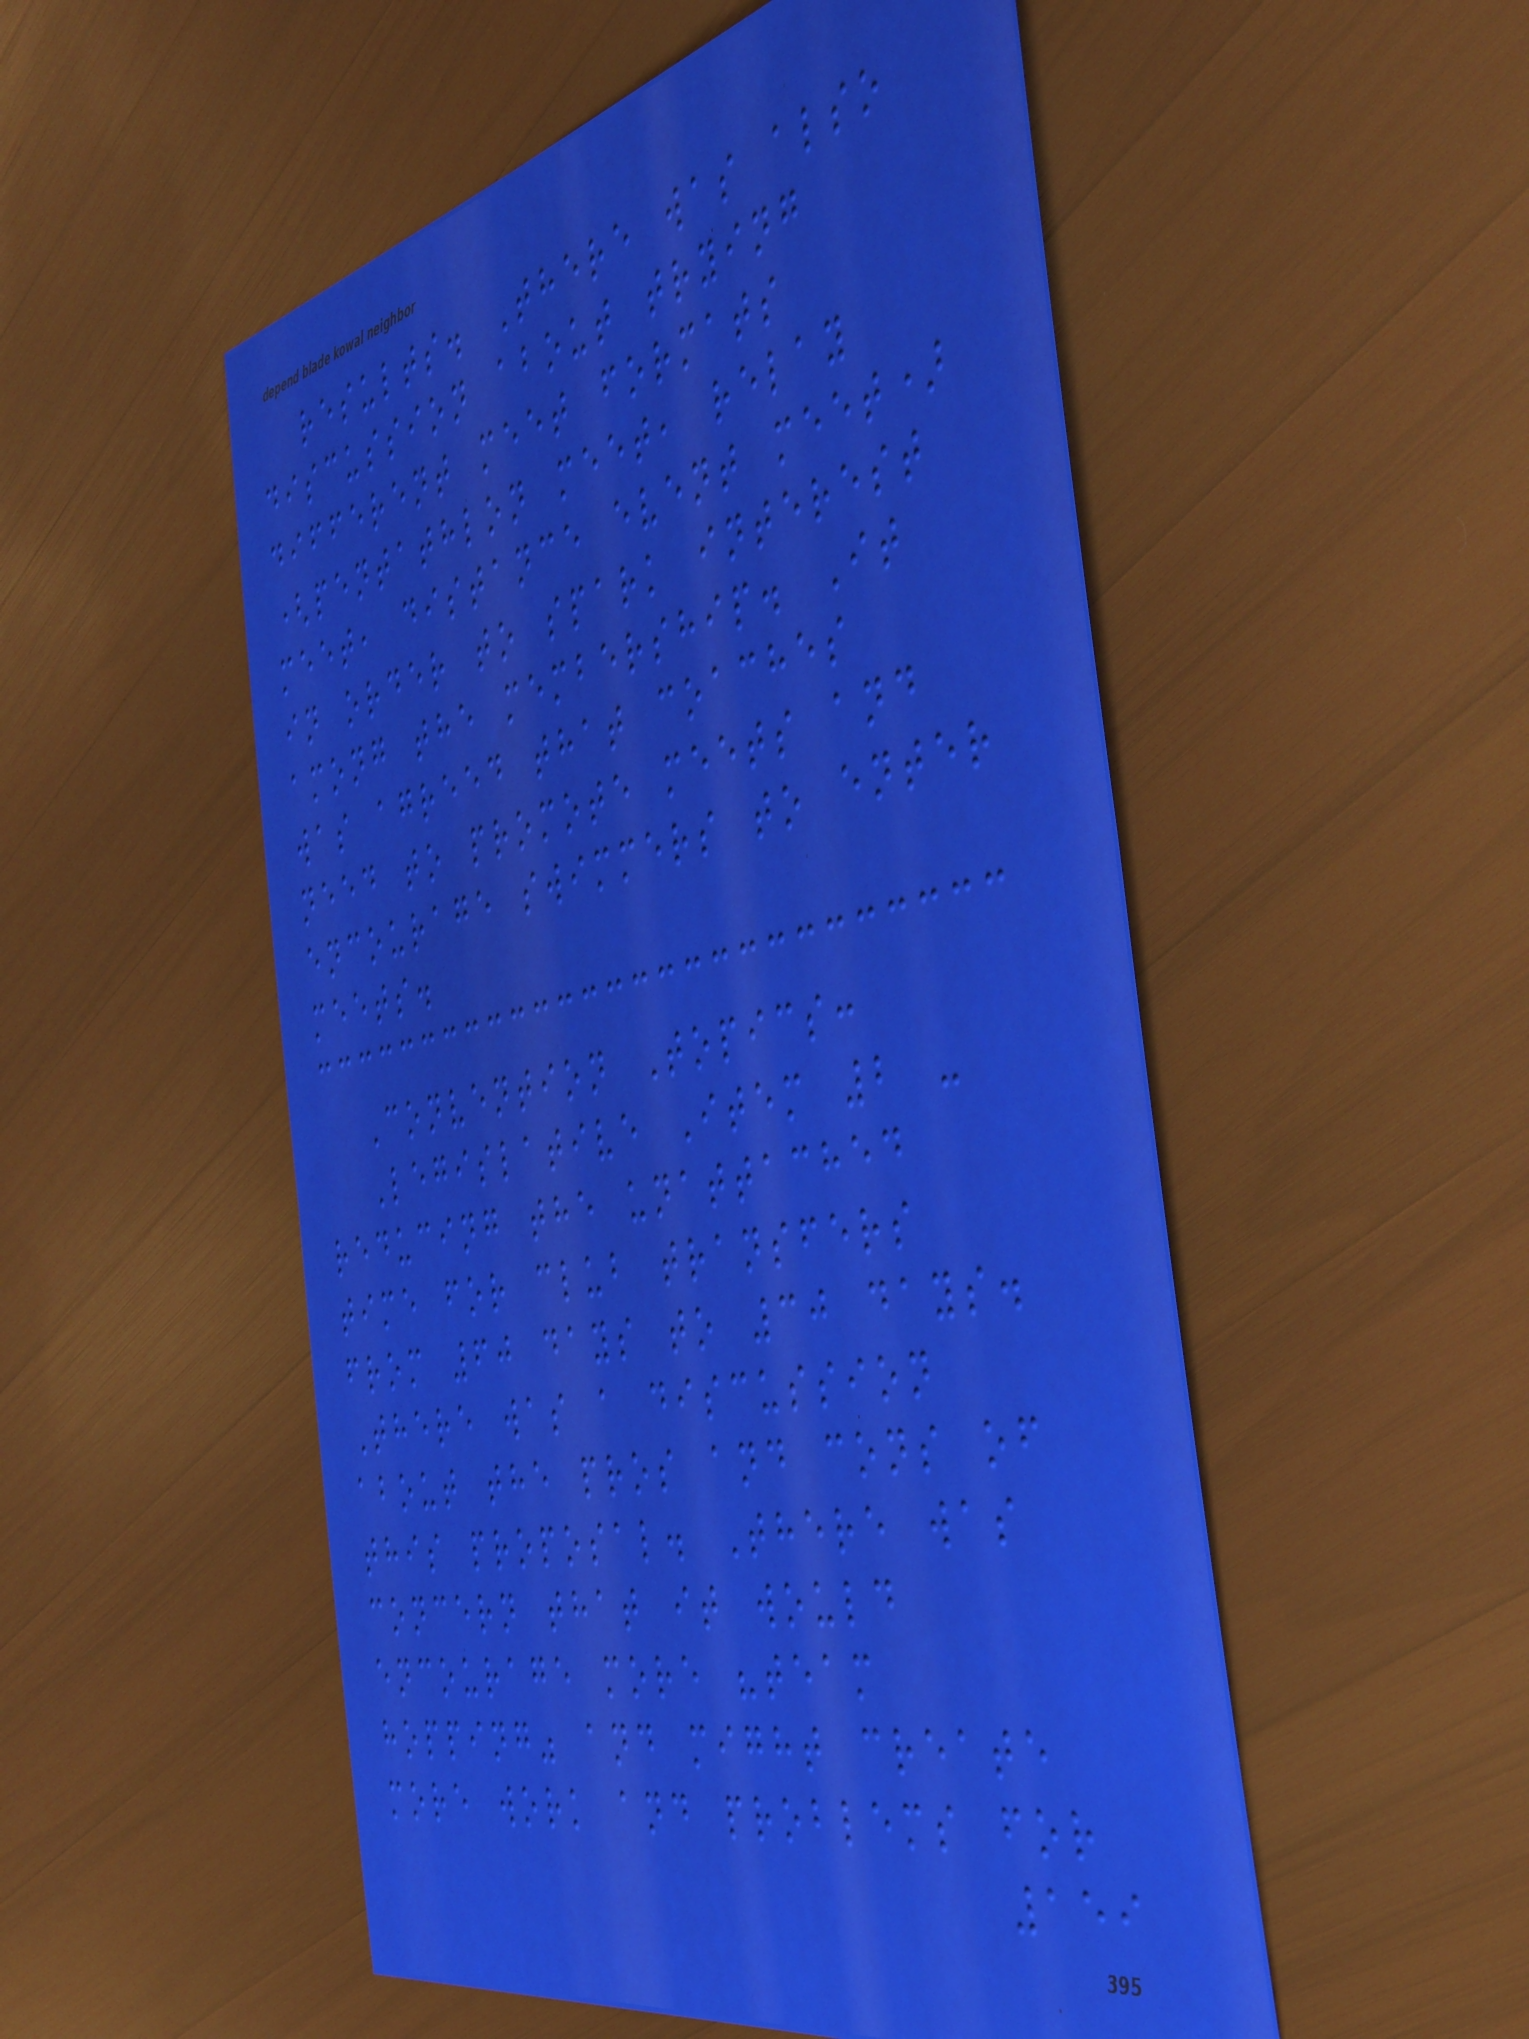results. There was also
discussion about trying
different meet formats
(pentathlon meet, relay
meet, distance event meet)
in order to spark interest
among the membership. It
was agreed that coaches
need to promote meets and
encourage swimmers to enter
meets.
Convention Topics:
Legislative Item 2 -
reducing the unattached
time for club transfers
from 60 days to 30 days.
There was a discussion
about the pros and cons of
this proposal. There was
concern that it would
encourage more "team
hopping" and might create
more work and problems for
159
